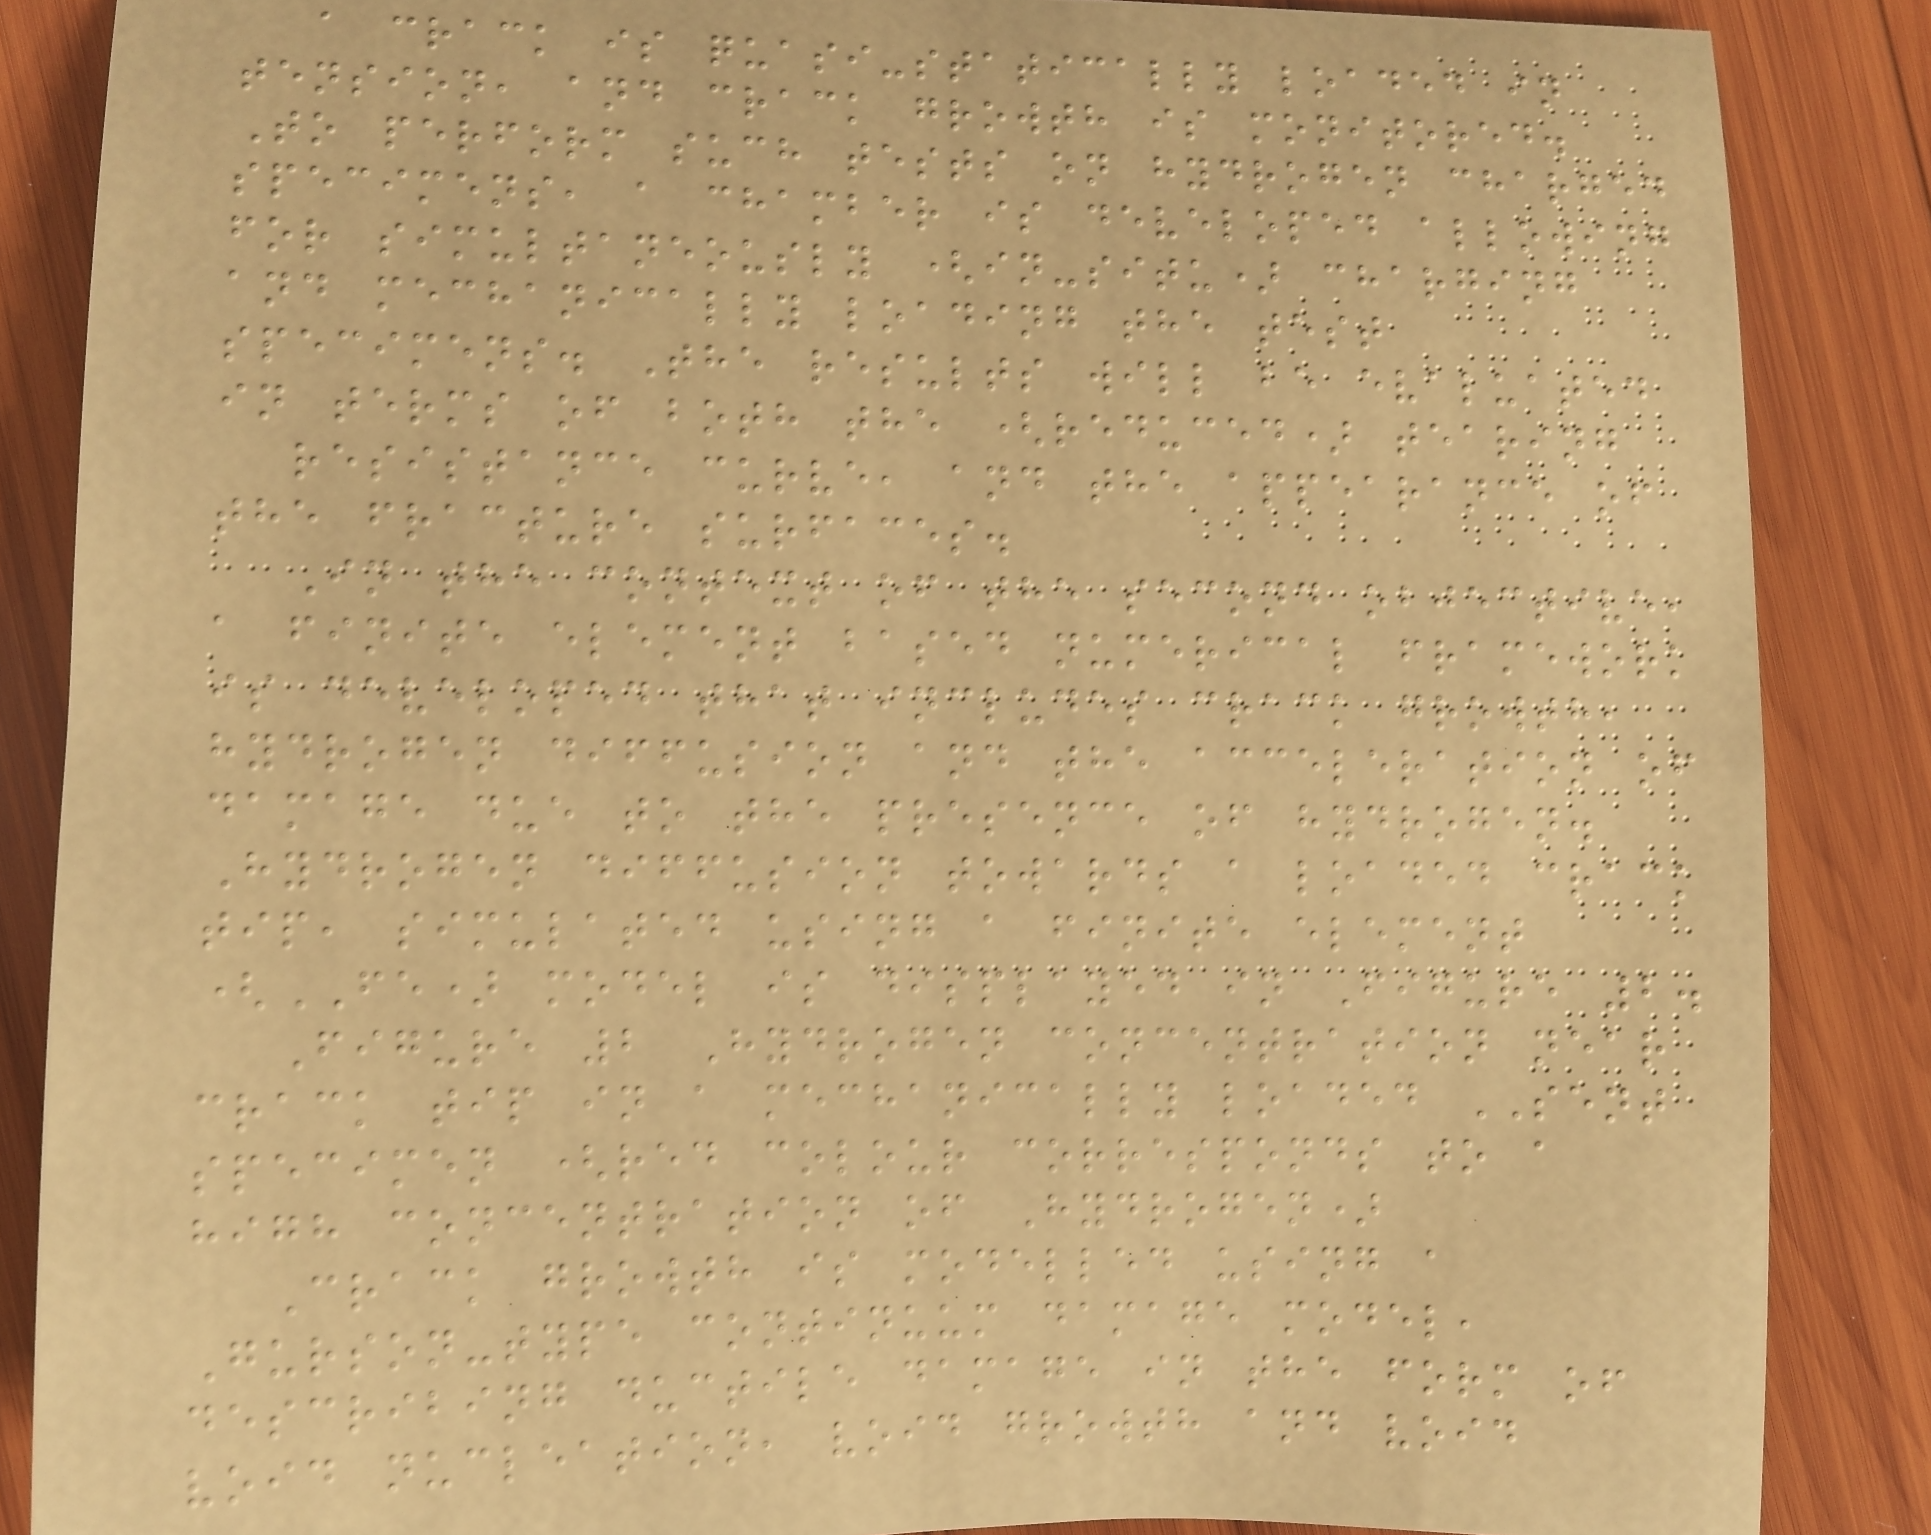a crack is quasi-statically loaded in
tension, and crack growth is monitored.
To perform such tests on hydrogen charged
specimens, a chamber is developed allowing
for simultaneously (in-situ) charging
and mechanically loading the test
specimens. The results will be evaluated
in terms of both the (reduced) tearing
resistance curve, and the appearance of
the fracture surfaces.
In the context of the second objective,
a finite element based numerical framework
is developed that includes crack growth,
hydrogen diffusion and the acceleration of
damage due to the presence of hydrogen.
Hydrogen diffusion towards a loaded crack
tip, simulated using a finite element
(FE) model is displayed in Figure 2.
Figure 2 Hydrogen concentration near
crack tip in a mechanically loaded SENT
specimen (red colour corresponds to a
high concentration of Hydrogen)
Crack growth is modelled using a
Gurson-type continuum damage model,
describing ductile damage in the form of
void nucleation, void growth and void
